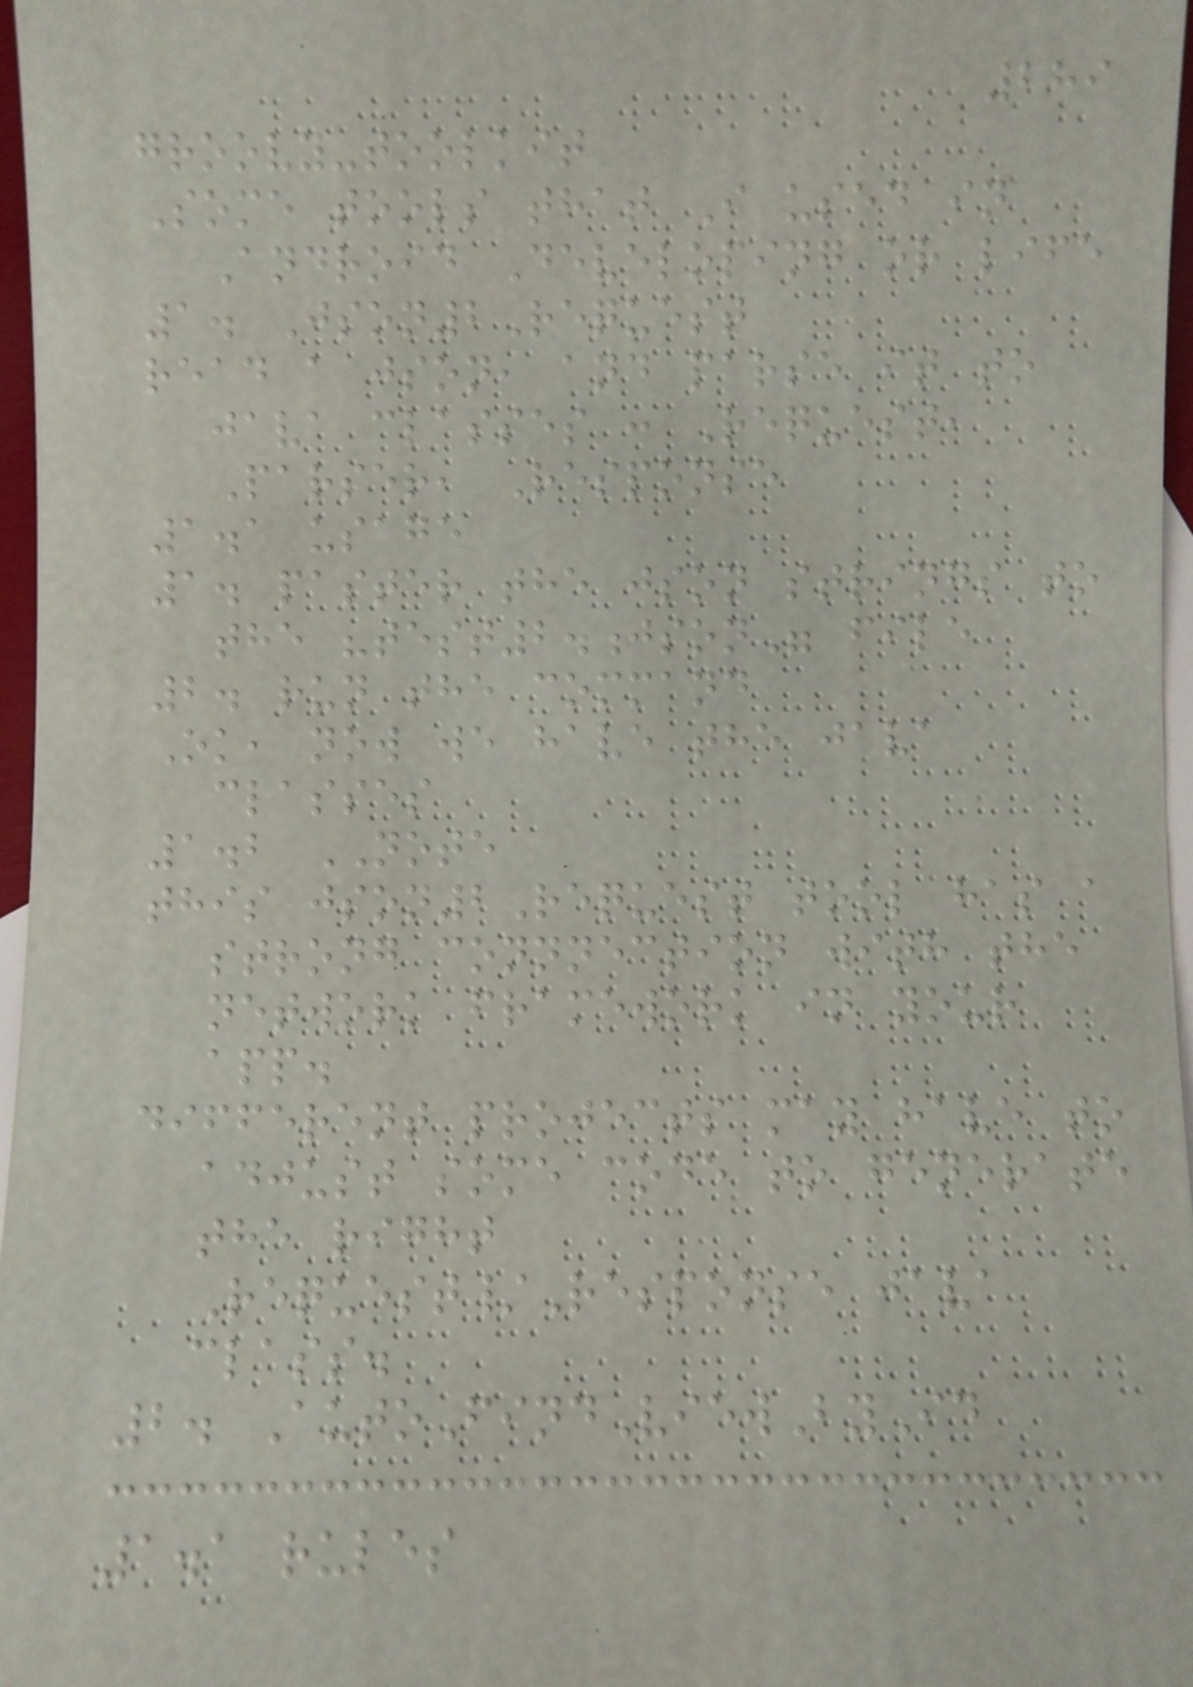289
groovy-toolkit
Some tools that I used in
Android Developing or life
1. Json2Request
read a json, and parse it to
java classes : Request,
Parser, Response
1.1 usage
1. paster the json strings to
the "test2.json" file
2. run the command
Ok, now we have the java
classes
1.2 NOTE
this json2Request tool has a
strong connnection with the
network framework in your
app.
different projects may have to
adjust some code to generate
the right
Request/Response java
class.
2. AutoFindViewById
1.1 rules
